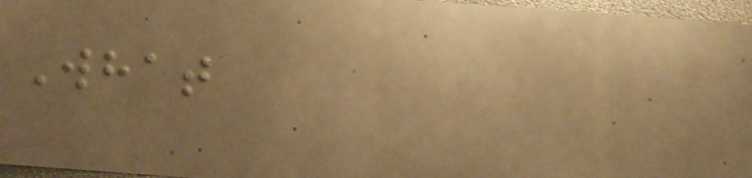What
